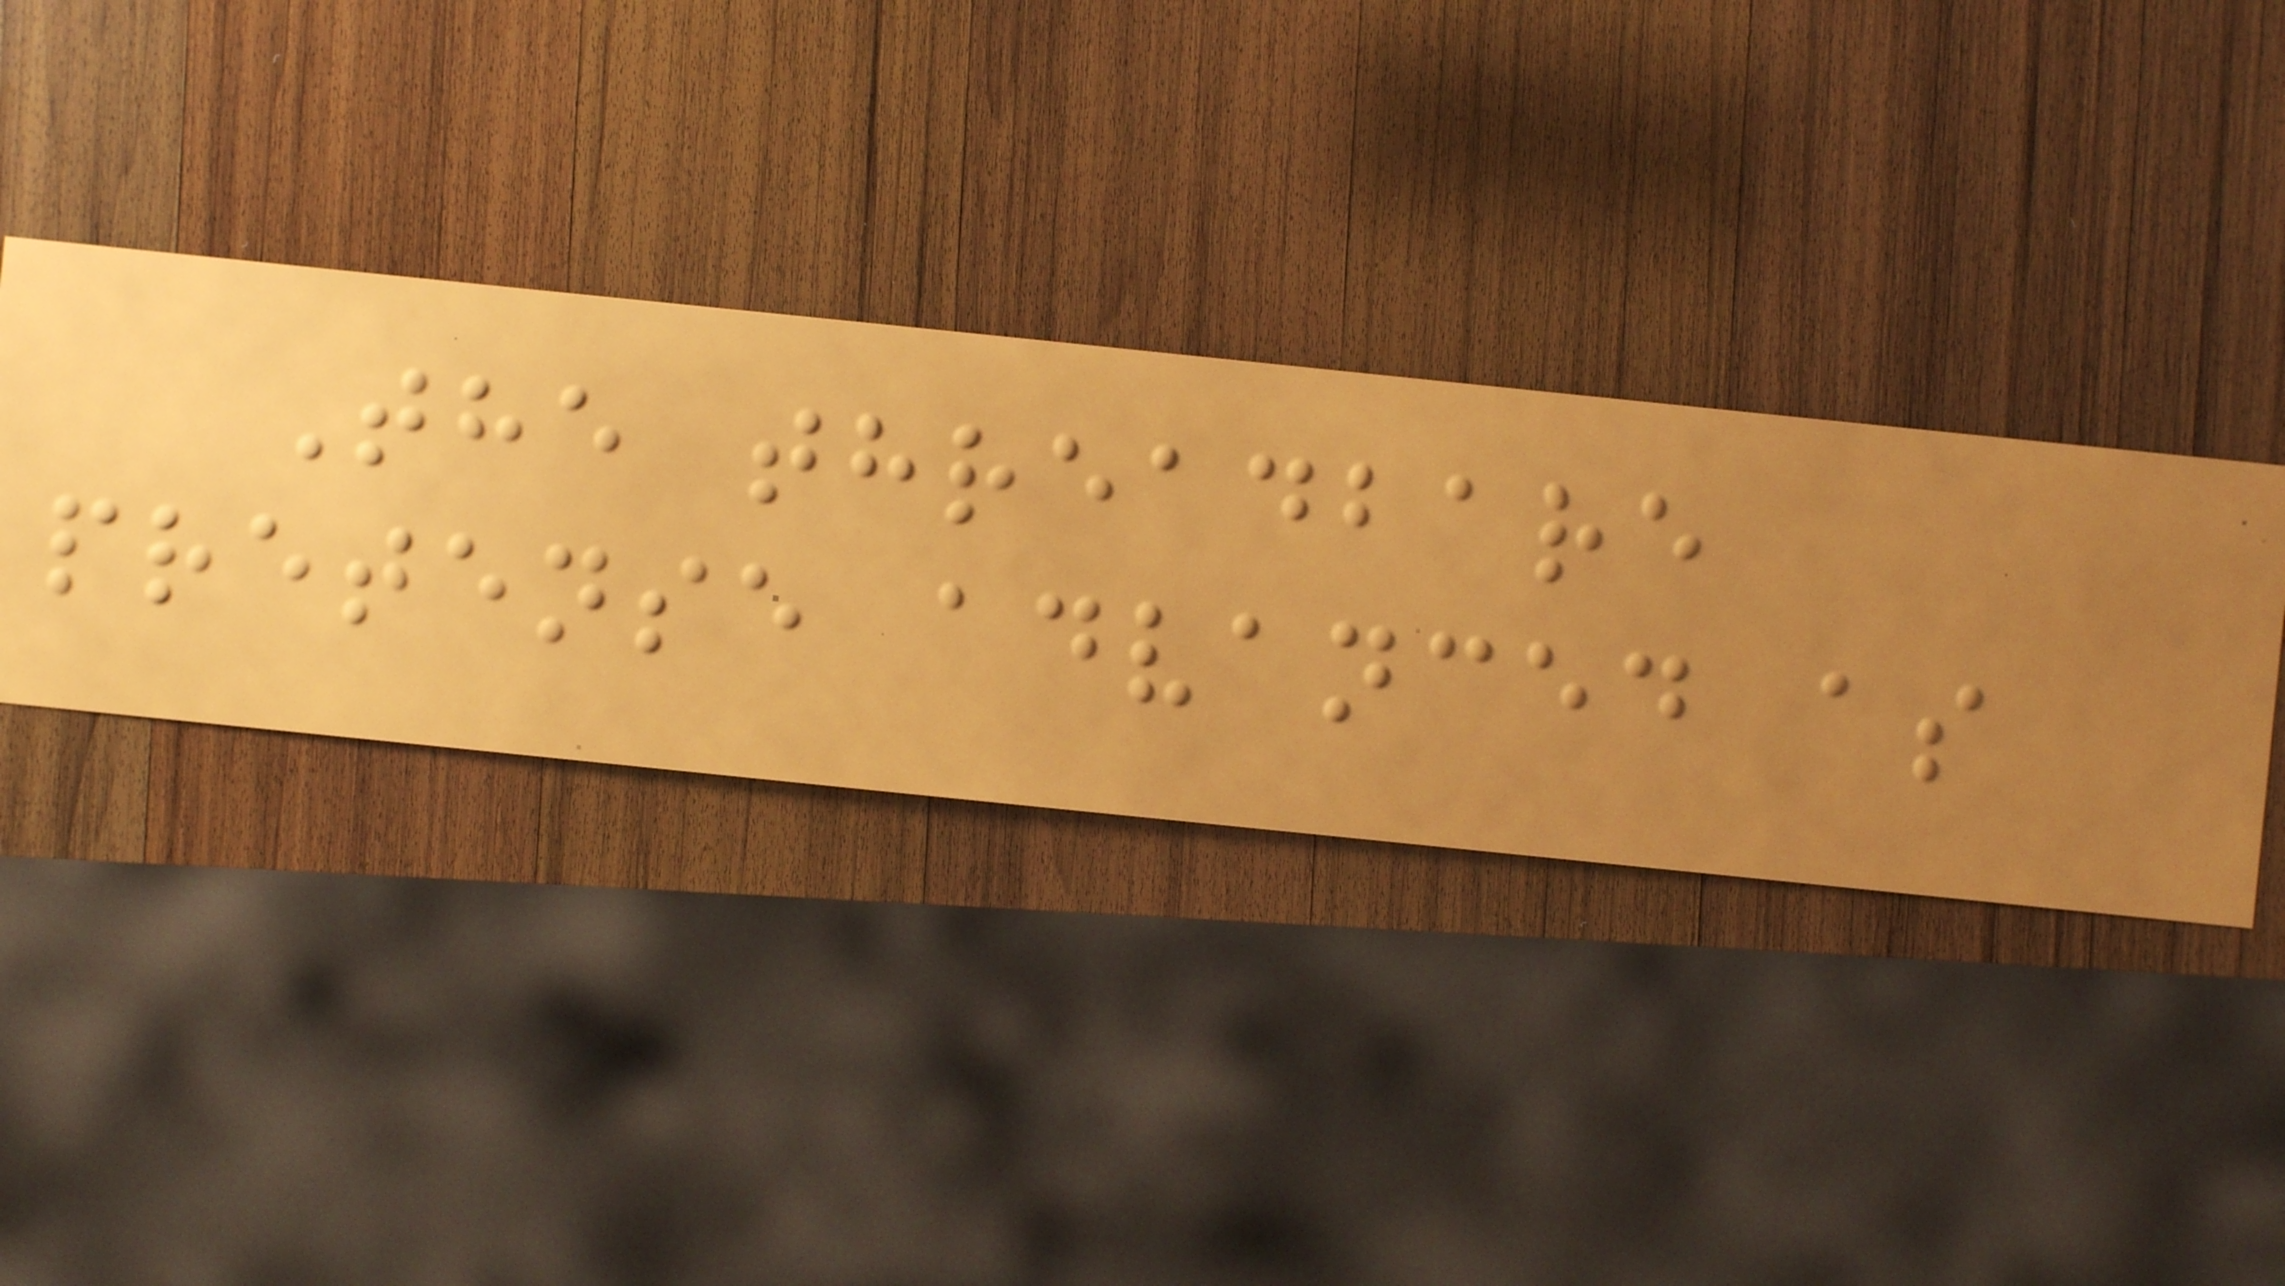The threadbare
pretense advanced as
